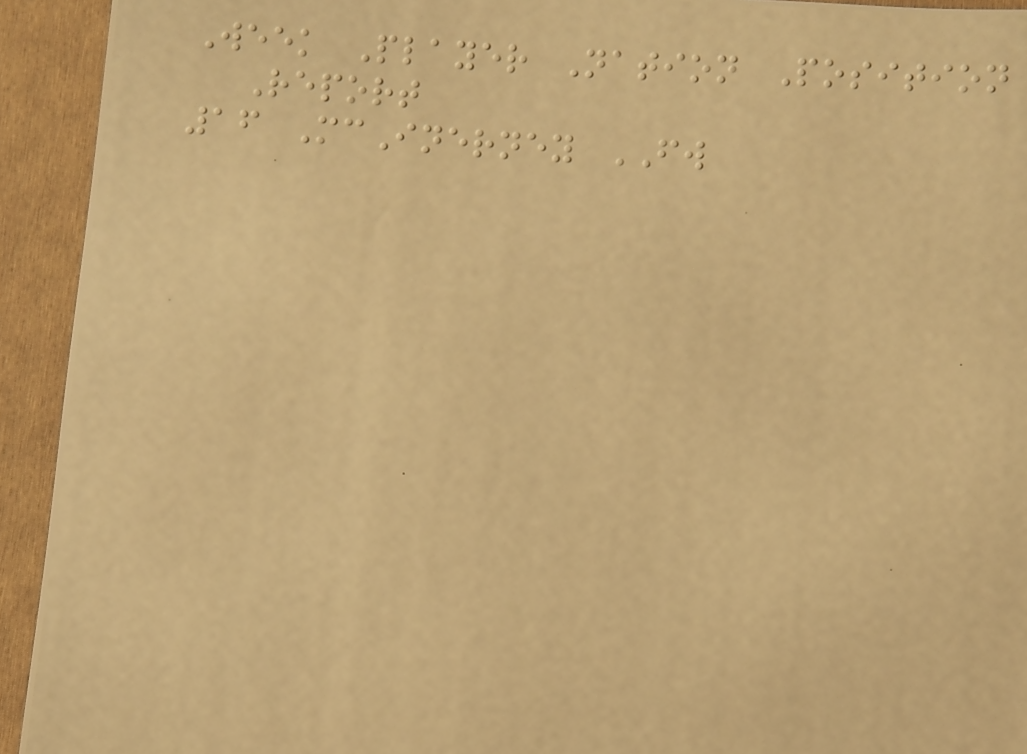Week Player Nation Position
Report
16 McInerney FW
